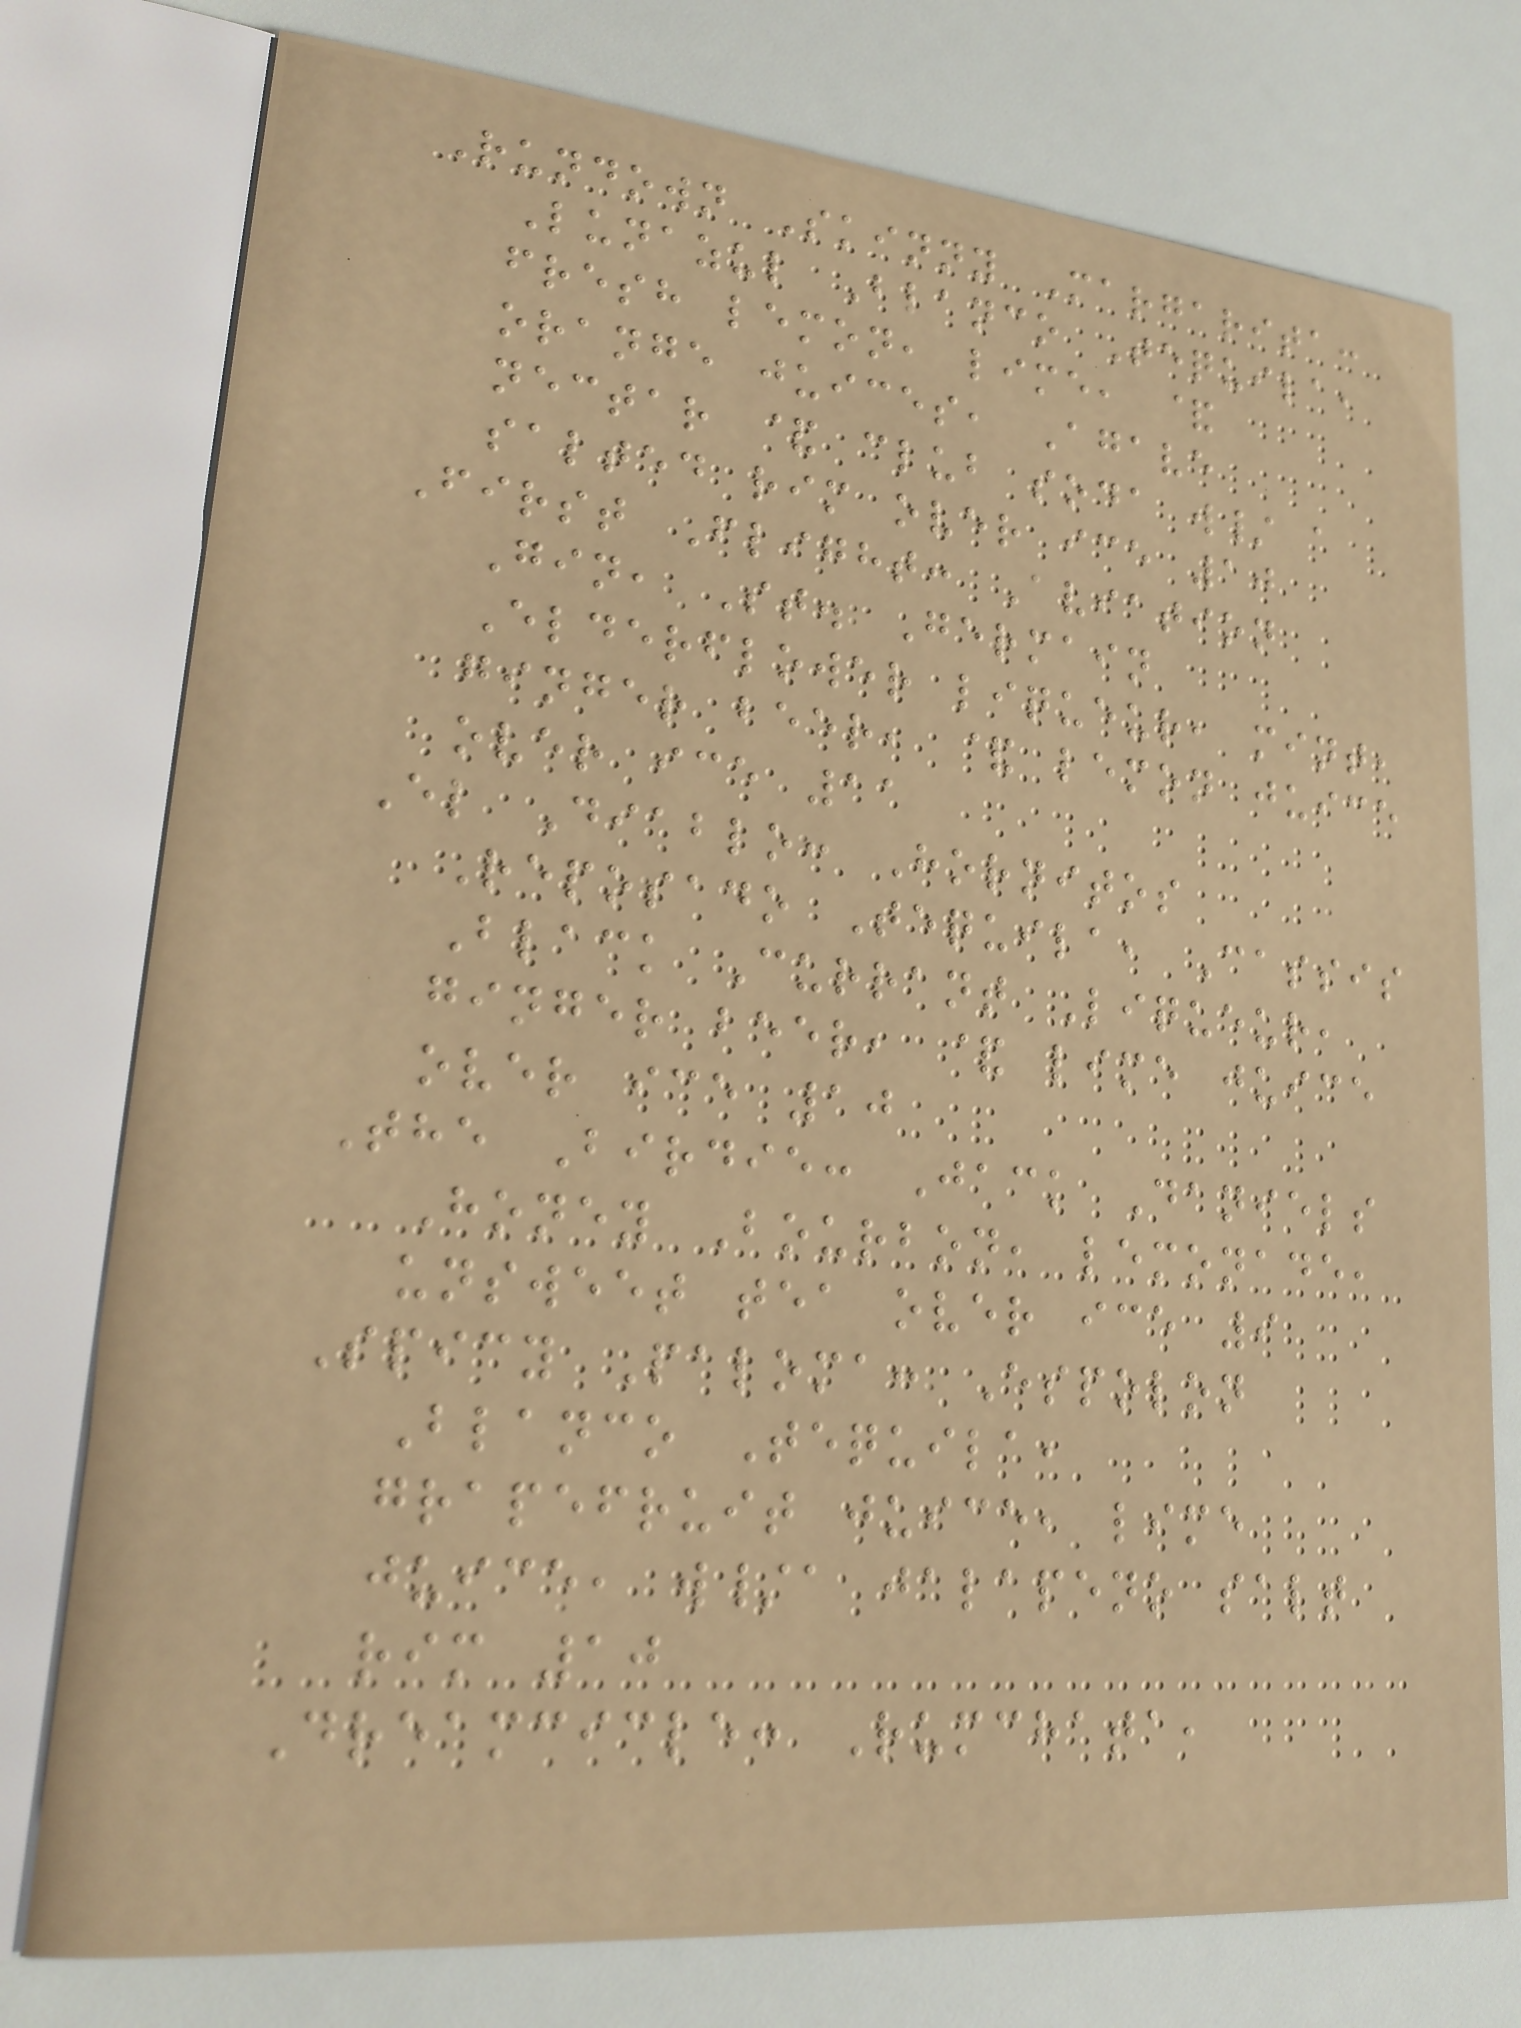Rundown Skinny Margarita:
Lunazul Blanco Tequila,
fresh lemon, lime, &
orange juices, Agave
nectar & club soda w/ a
salted rim over ice 10
First Flight: Aviation
Gin, St. Germain
Elderflower liqueur, mint,
ginger beer, & lemon juice
over ice 11
El Diablo: Hornitos
Reposado Tequila, Cassis
Black Currant Liqueur,
ginger beer, & lime juice
over ice 10
The Birdie: Jack Daniels
Honey Bourbon, lemonade,
unsweet tea over ice 9
Spicy Paloma: Espolon
Blanco Tequila,
grapefruit juice, lime
juice, w/a jalapeno salt
rim 10
Dreamcicle: Rumchata,
